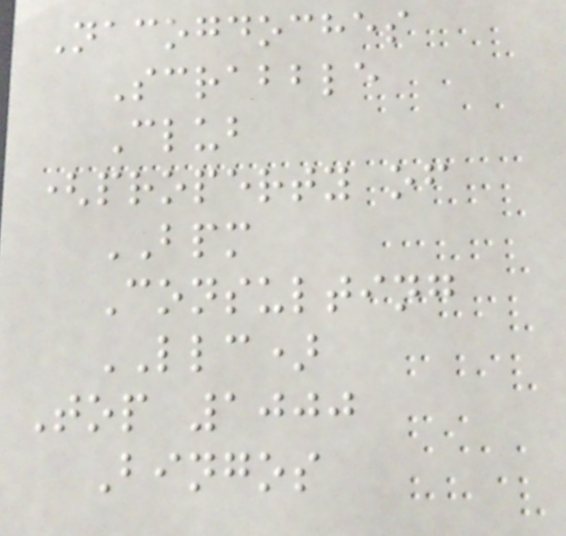Nacogdoches
Scrabble
Club
(property of
BPM
Consulting
LLC)
Top 1000
Bingos
